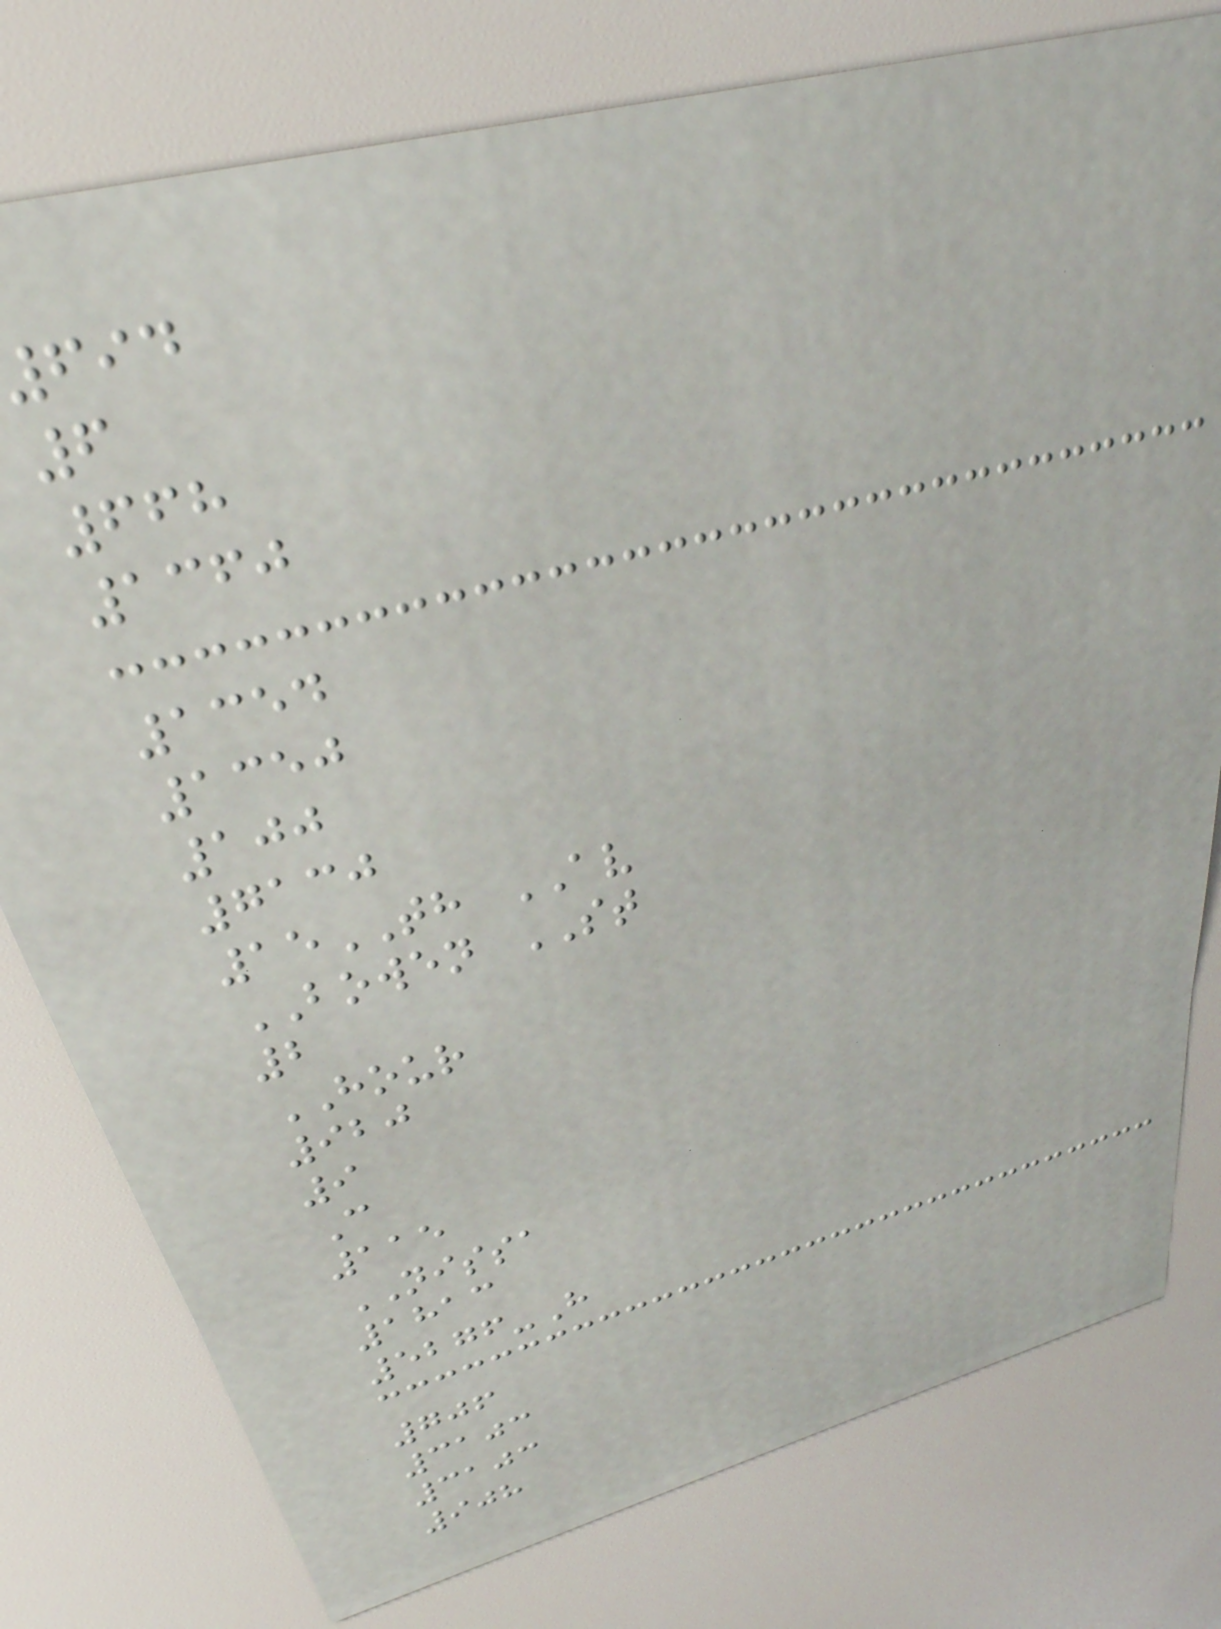6
668
1360
1354
1350
100
7130
15TH AV
BOWEN ST
2
HOUR
920
9
C
115
NISSA
1813
5276-H
706
3103
3103
908
